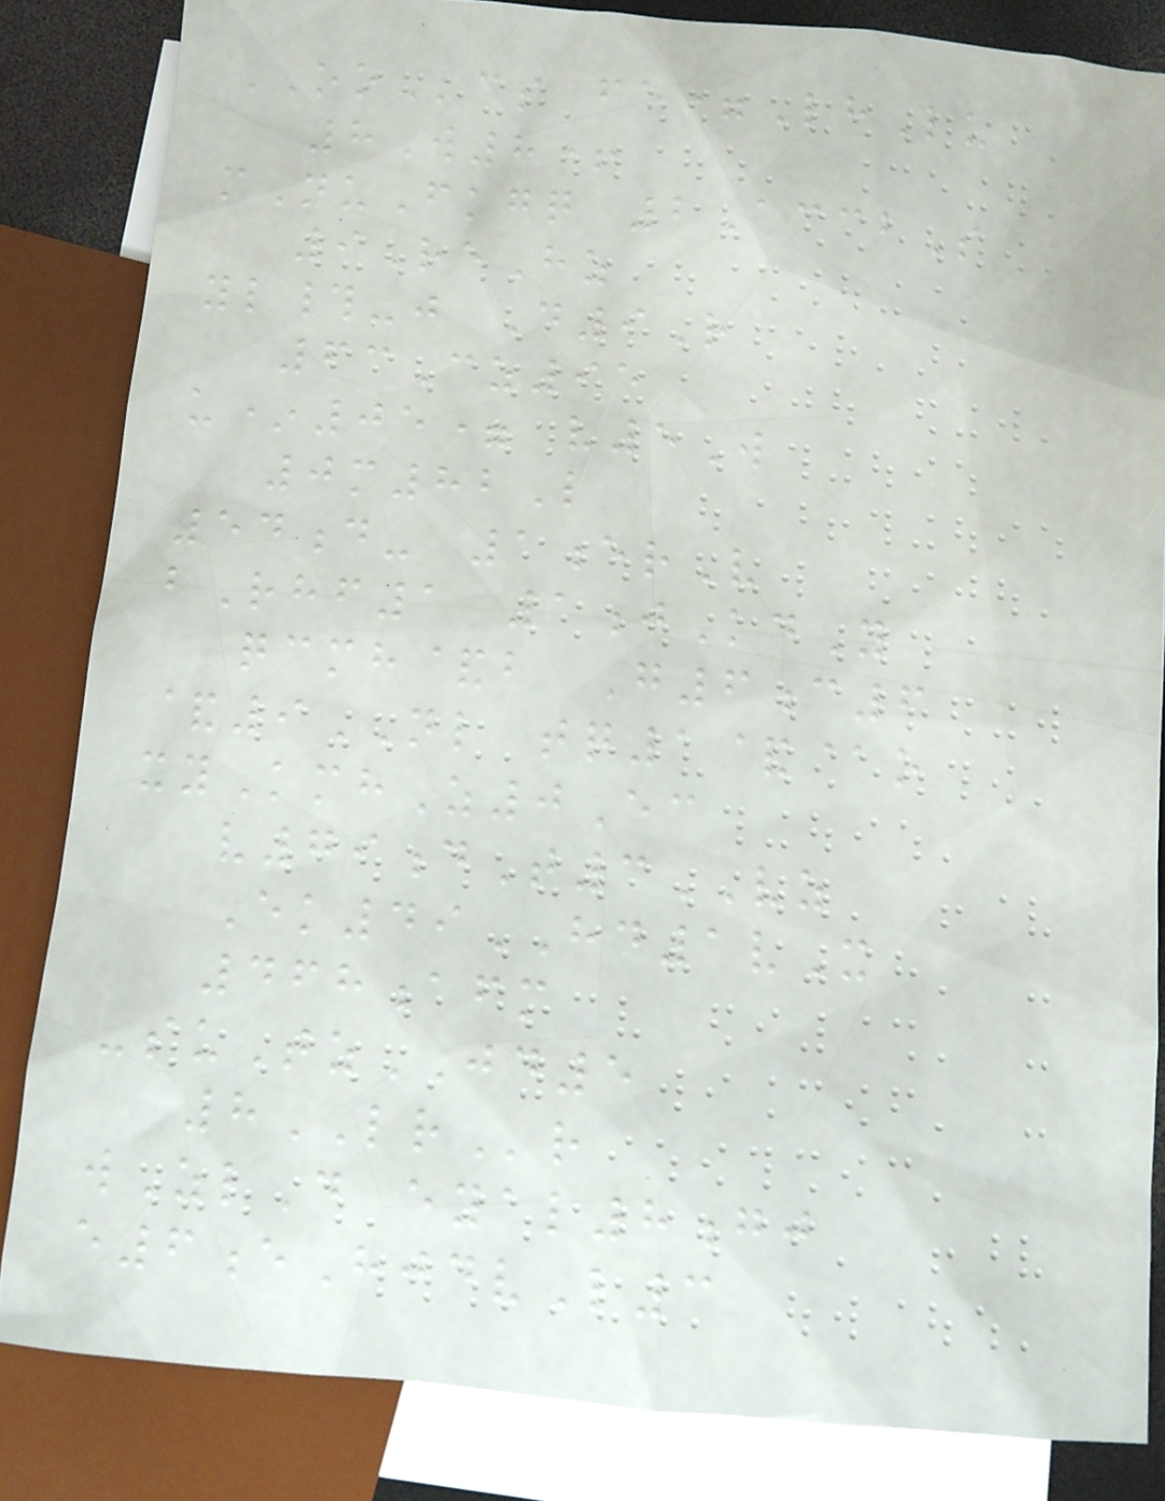OOcs fe=LhLu
8W8+
mNuFkgq 2AccbS
9ReHz
yl#-j D9R
63Cz95
u*05= v5W
0m82L
54d- 1erV
bRhf1 1jKdY
qcmh&b G6c6
&9NL tq1&@o
xyKmhZ0Ec
v79dT3VZ
Ek49HD1vX
468afm
-suTzJD5
8LRr
wZlD eyal8gj
e6eHjdvL3
